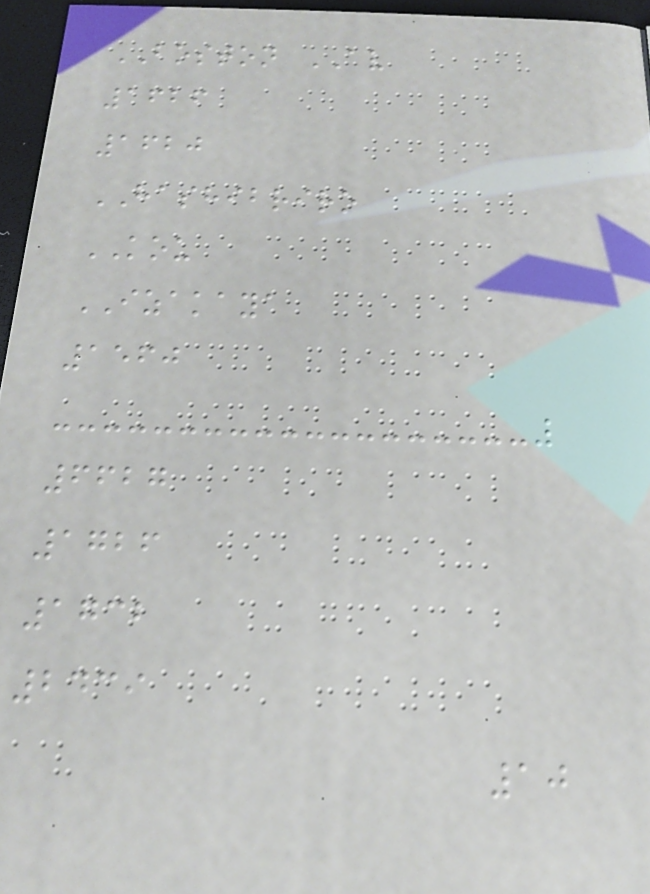BOSTON AV
1626
1620
HASHIBRIRO
KOU
IZAKAYA
1560
6627
1726
1732
2439
10
